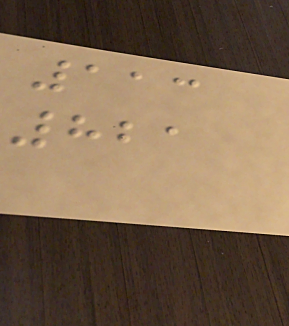113
821
